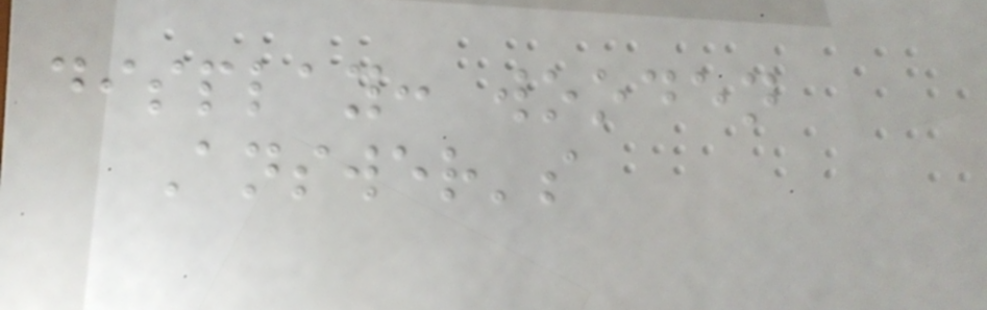display: wooden
Answer's
